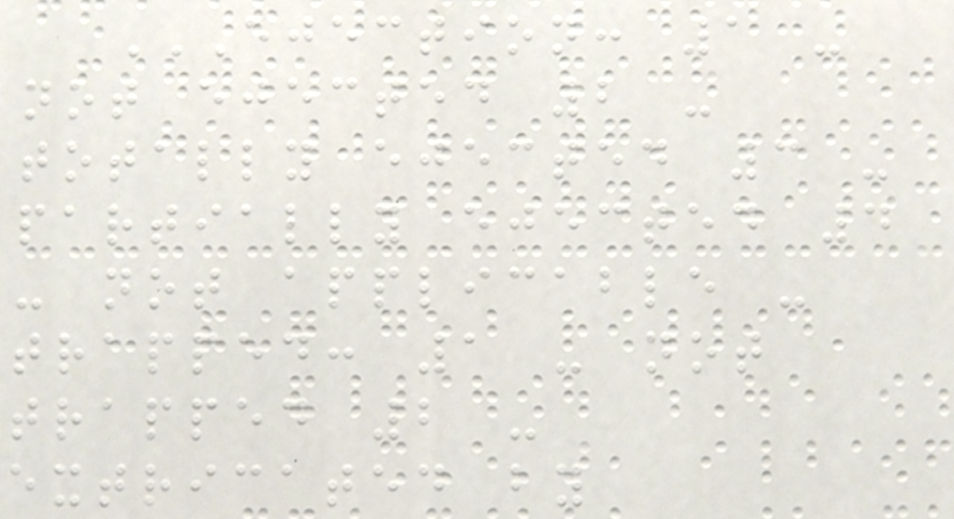EJECTION: 1 -
NOT EJECTED 2 -
TOTALLY EJECTED 3 -
PARTIALLY EJECTED 4
- NOT APPLICABLE -
TRAPPED: 1 - NOT
TRAPPED 2 -
EXTRICATED BY
